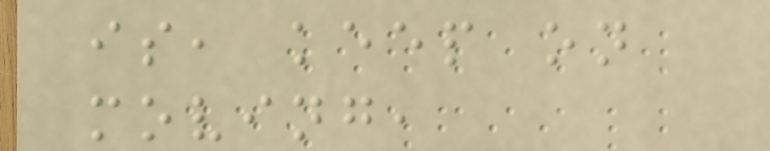is, keep on
moving,
